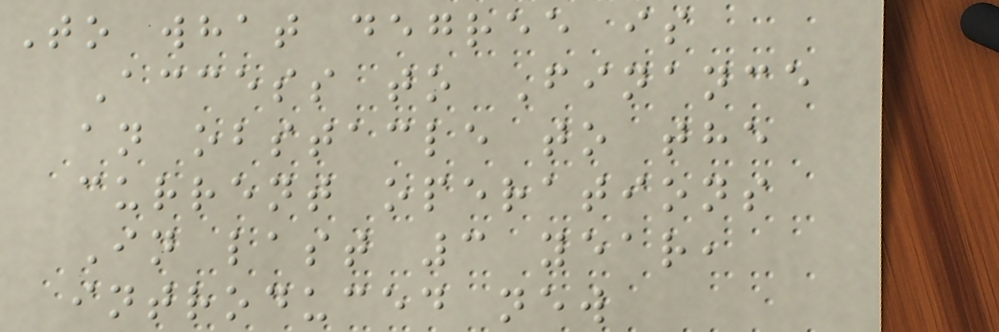To what degree is
Access to Finance
an obstacle to the
current operations
In last 3 year,
introduced new
